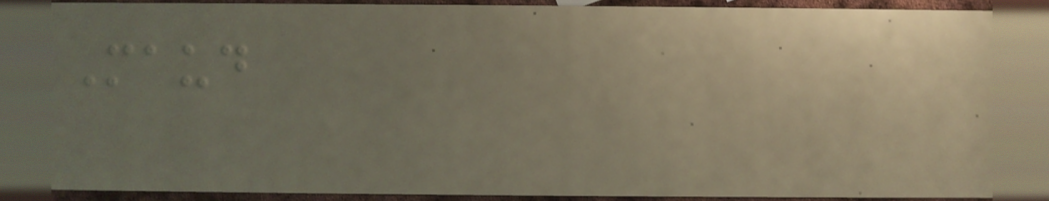Maud
